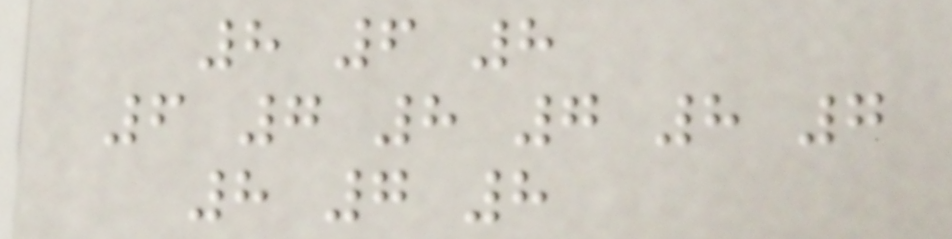8 6 8
6 7 8 7 8 7
8 7 8
